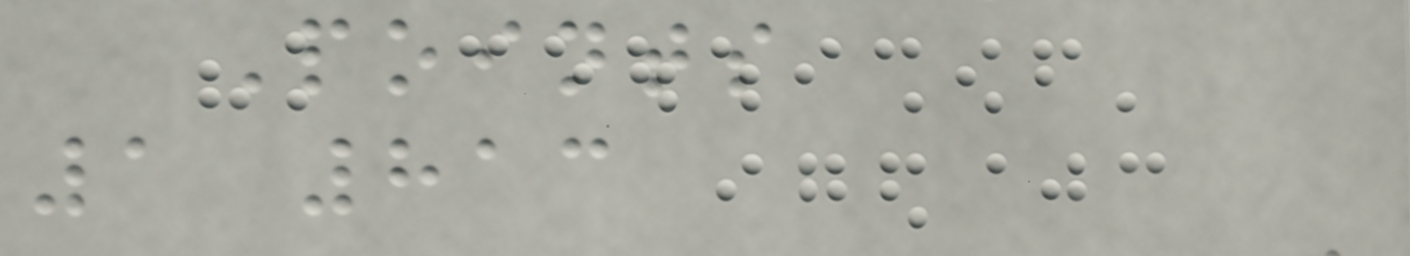Points
1 813
